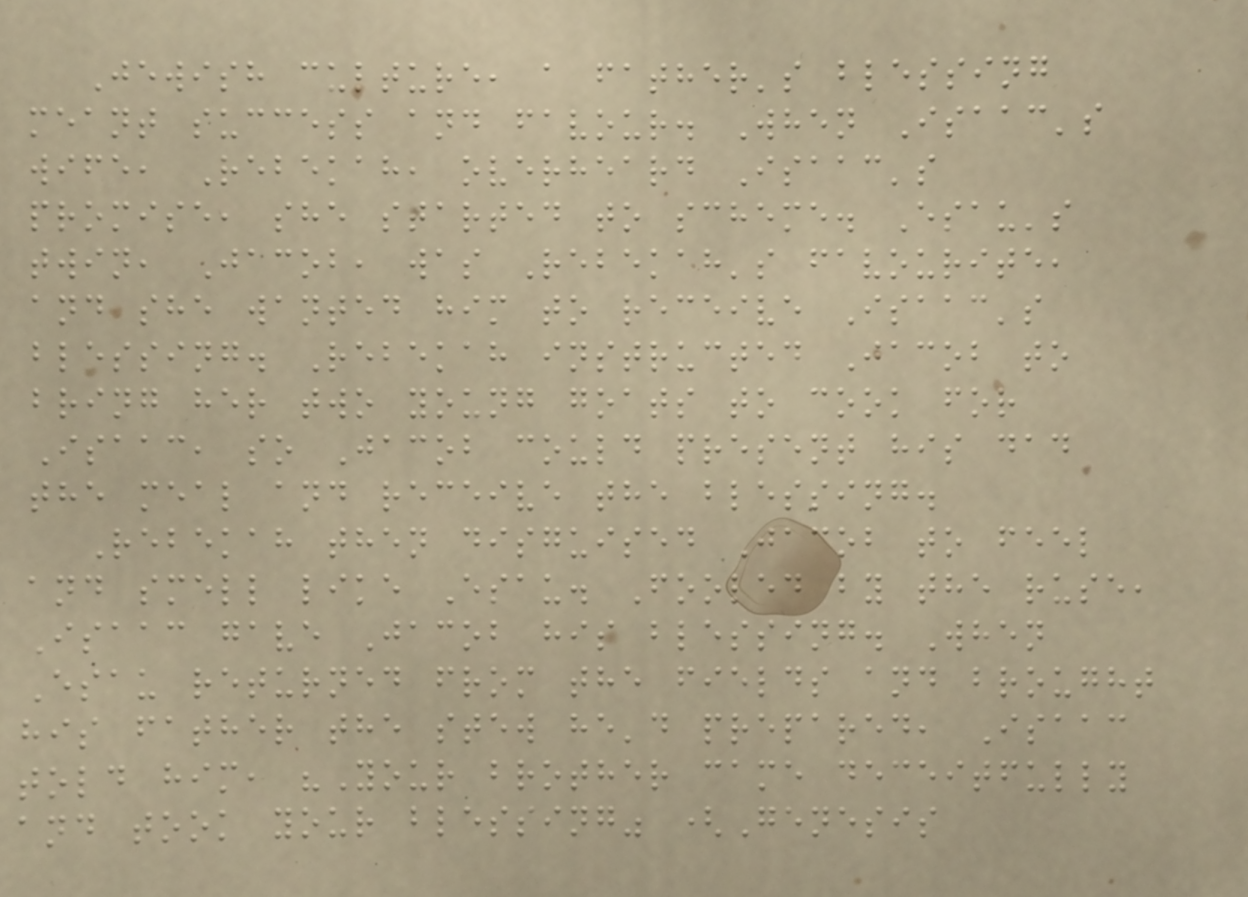Jewish culture, a father's blessing
meant success and favour. When Isaac's
wife, Rebekah, overheard Isaac's
promise, she started to scheme. Esau's
twin, Jacob, was Rebekah's favourite,
and she wanted him to receive Isaac's
blessing. Rebekah instructed Jacob to
bring her two young goats to cook for
Isaac, so Jacob could present his dad
the meal and receive the blessing.
Rebekah then disguised Jacob to feel
and smell like Esau. Fooled by the ruse,
Isaac gave Jacob his blessing. When
Esau returned from the fields and brought
his father the stew he'd prepared, Isaac
told him, "Your brother came deceitfully
and took your blessing" (Genesis
